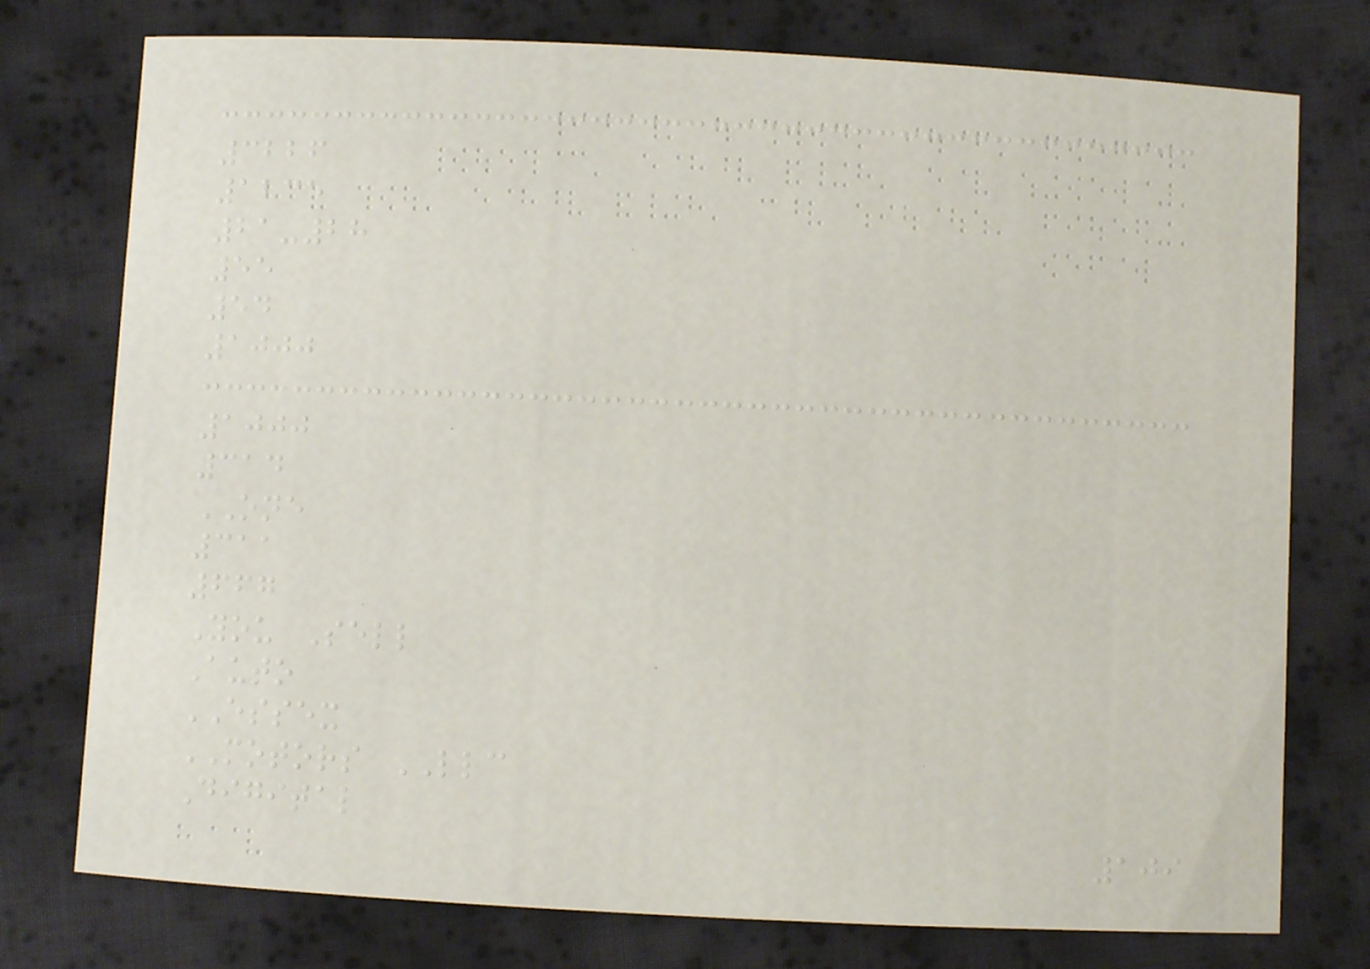3226
1235
21-28
55
54
1000
1000
314
ONE
311
667
You Sell
Auto
ESSEX
MOTORS LLC
Digital
109
